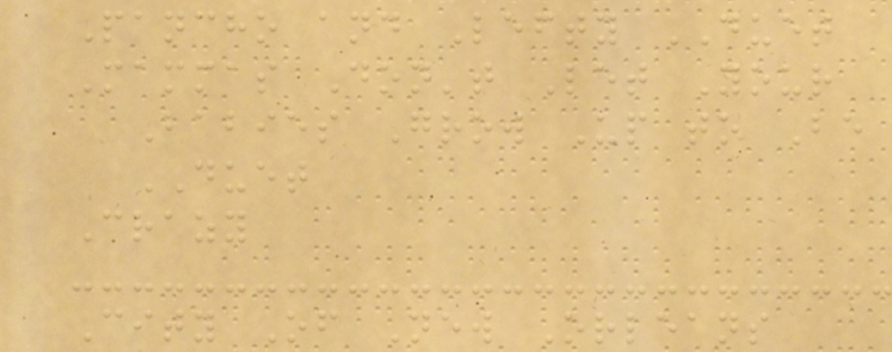Pancho and Lefty DUET
Mammas Don't Let Your
Babies Grow Up to Be
DUET
Crazy
City Of New Orleans
